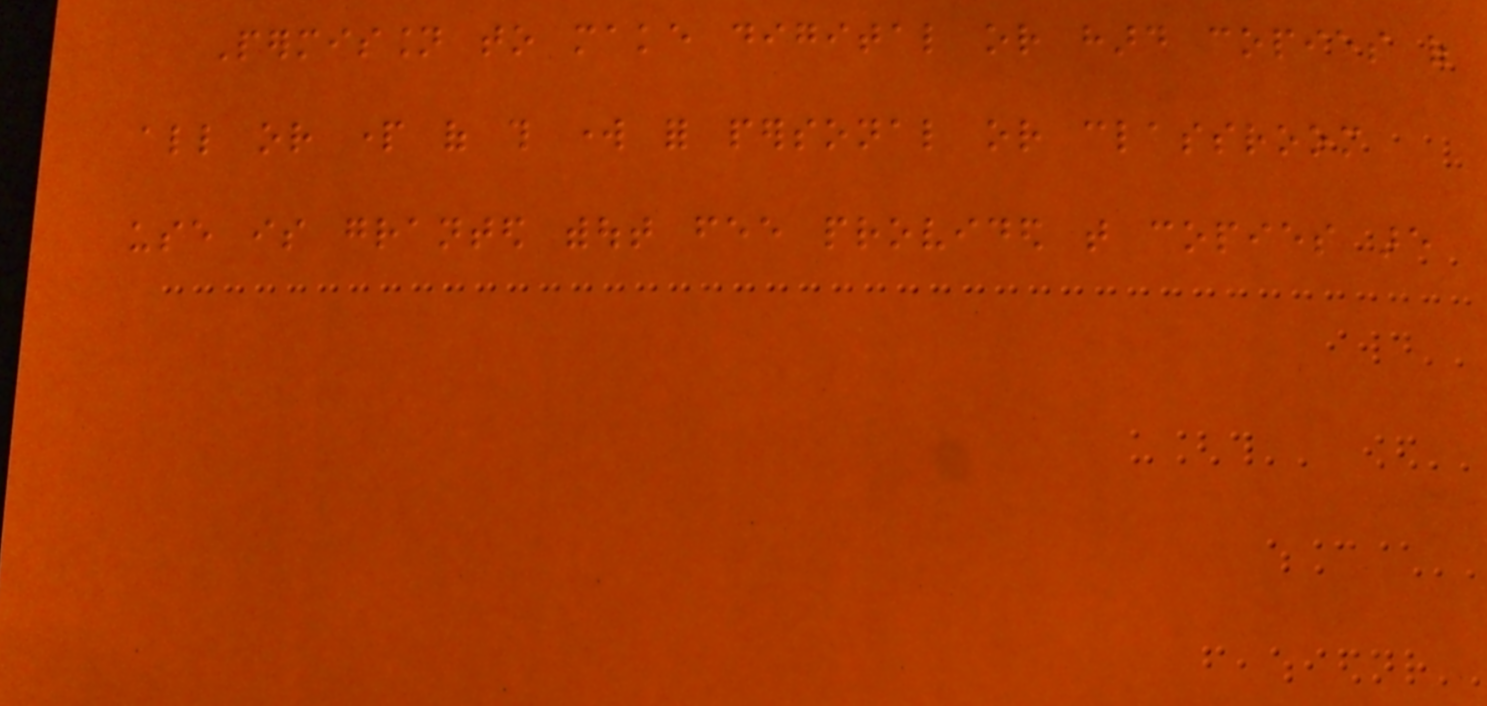Permission to make digital or hard copies of
all or part of this work for personal or classroom
use is granted without fee provided that copies are
